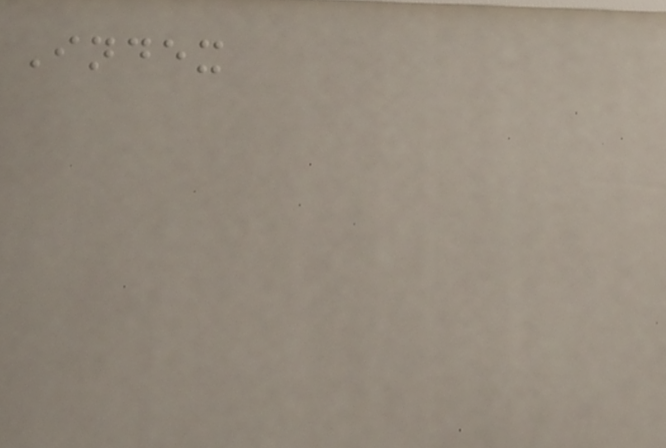Index
